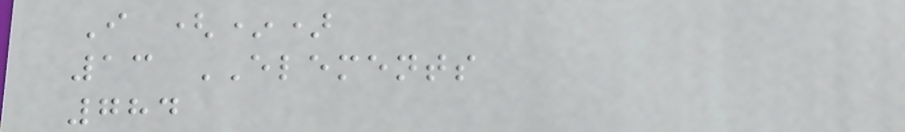I (*)
13 ELEMENTS
784
